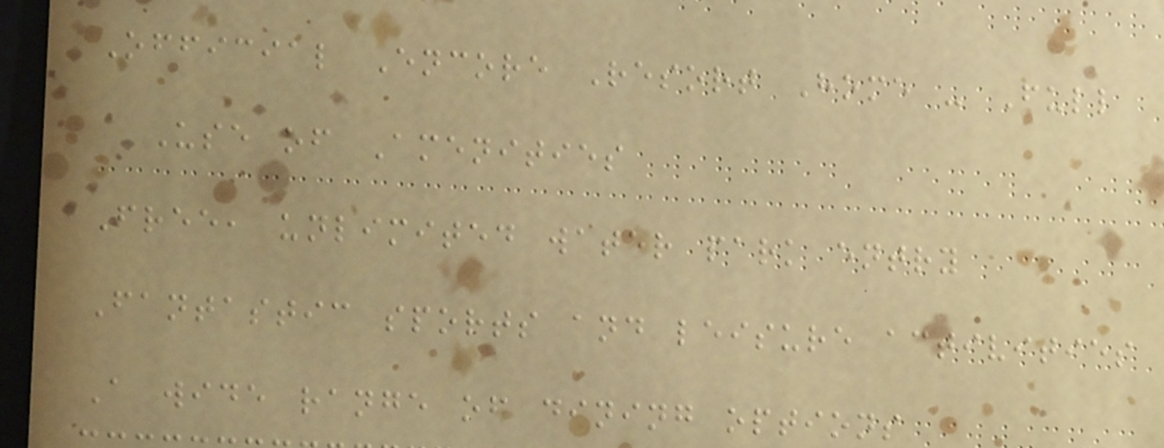Official Encore Resort Home - Full
Use of Amenities
Free, unlimited water park entry
Fantastic sports and leisure activities
A wide range of dining options
